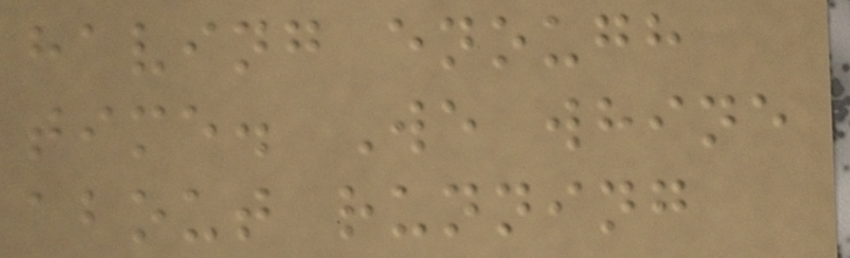having enough
time. We whine
about running
